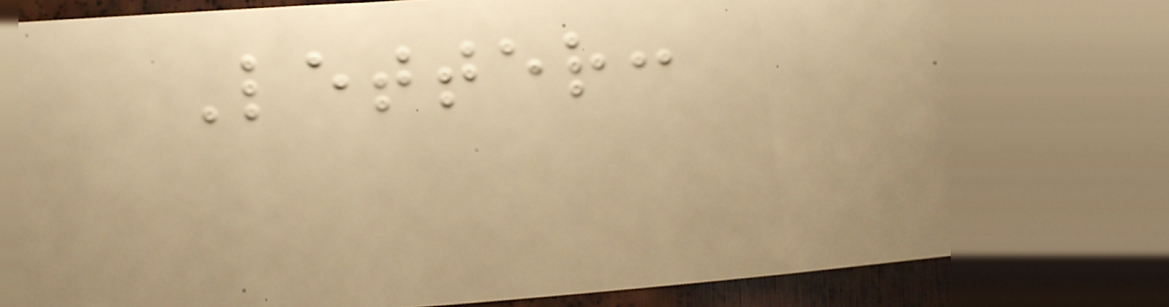Letter:
